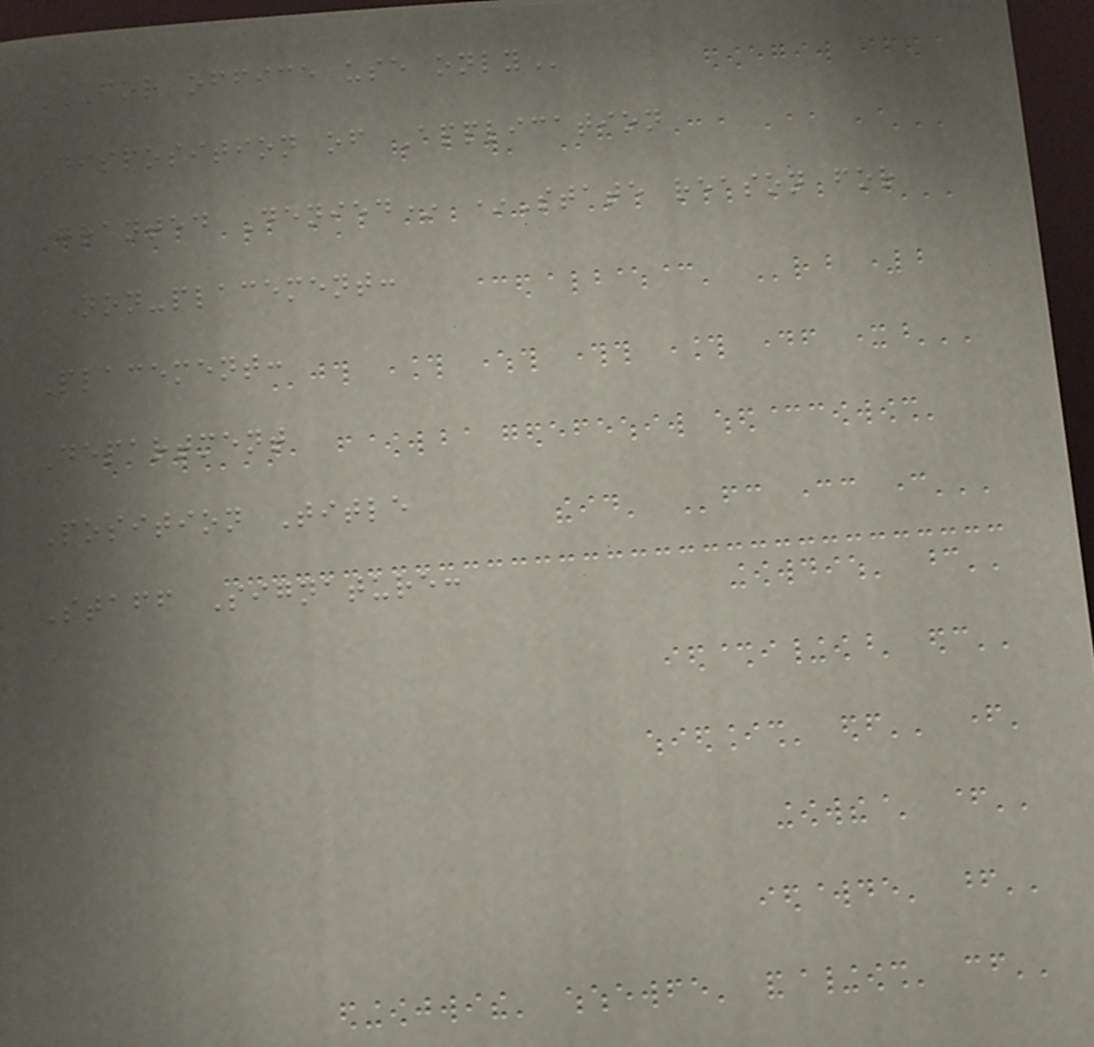FOR OFFICE USE ONLY
Disposition of Application
Granted Denied* *State reason for
non-placement:
Placement:
Department
Position Title
Staff Signature:
